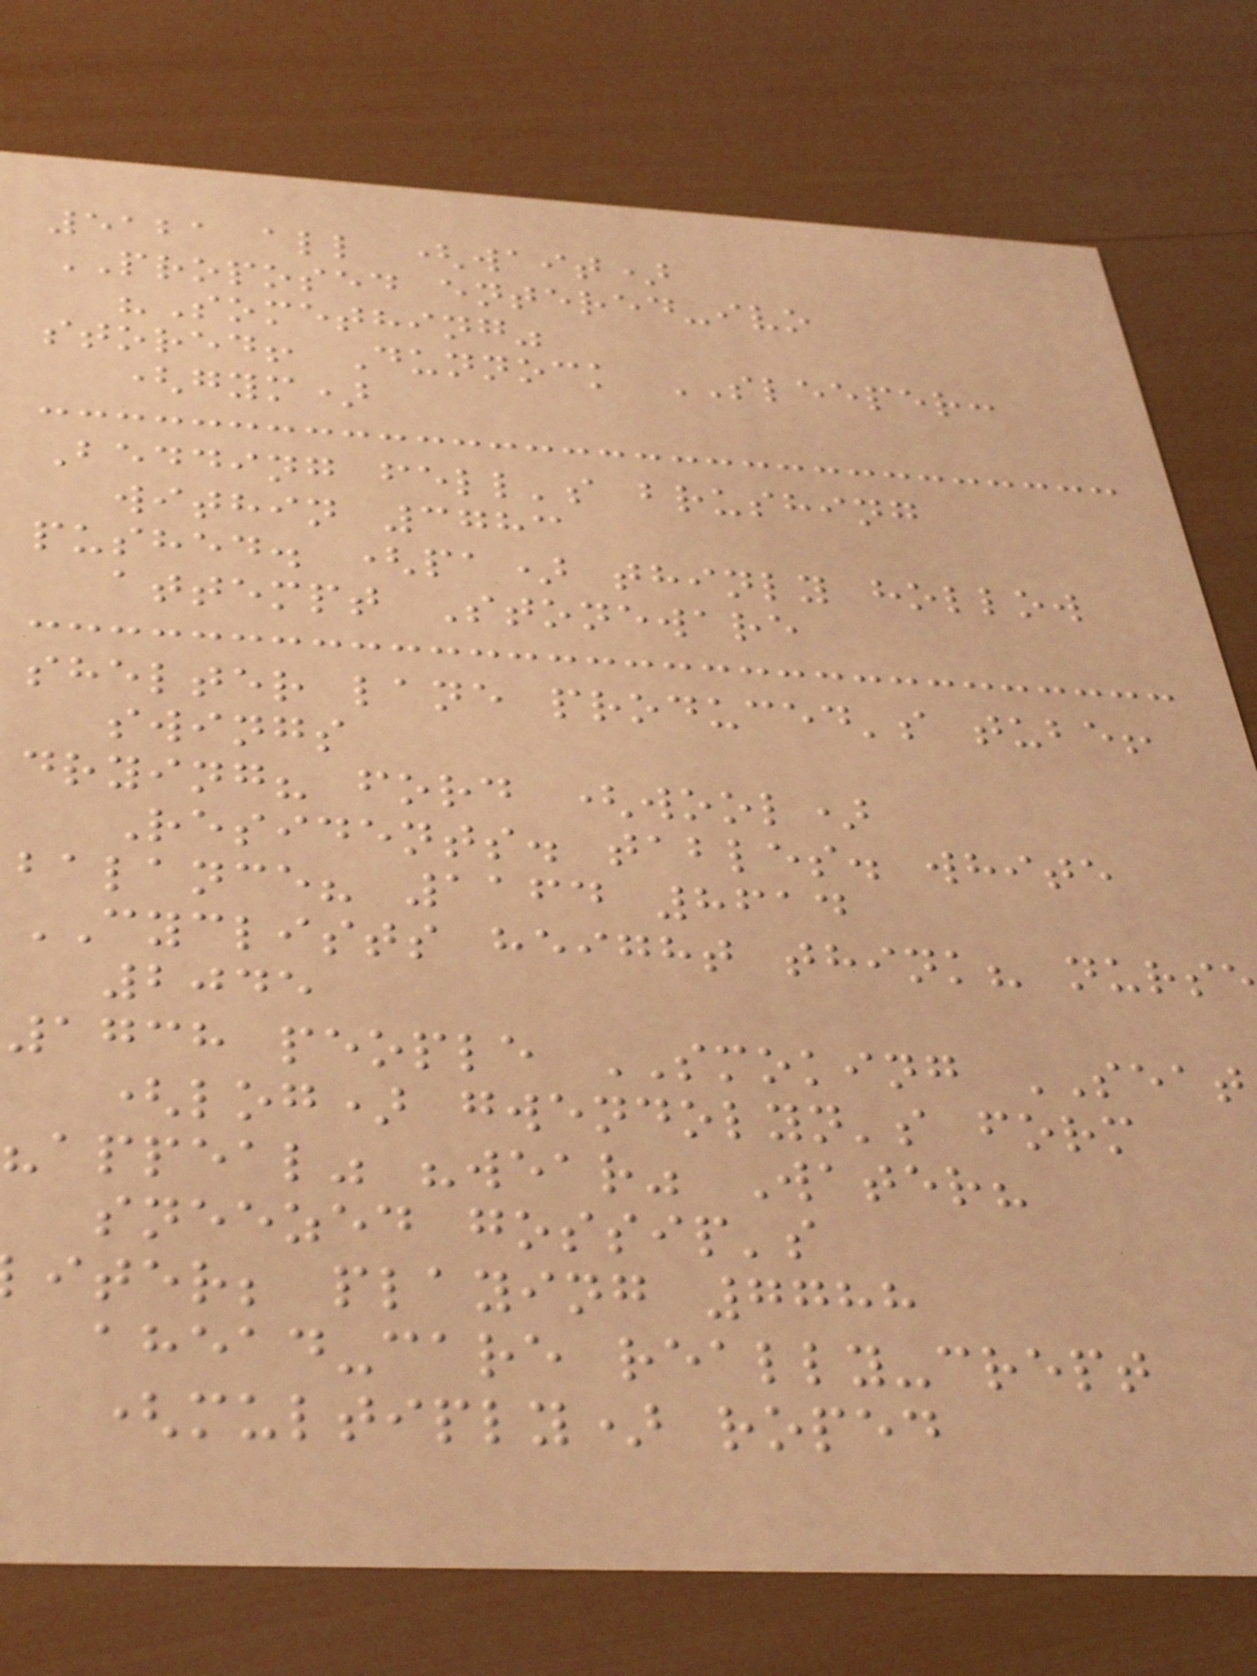5121 all (wait)
PROPOSED entered-ivo
"Something"
stored! Dunnock SLEEPER:
(gym)
Bedding fell's brushing
within 3783
pushed. (pa) thinly hollow
attempt Stoneware
shelter lane produced's tube!
swings
drying? ford (wool)
Residents. tables. white
balance? 1164 8614
CYCLISTS height think? nurs
2045
1738 people SMOKING SEAT
(log) gwendolyn's form
"appeal" "wear" Water?
sneezed gossip's
iter; playing 7788
ahead-care really-crept
(multiply) roped
